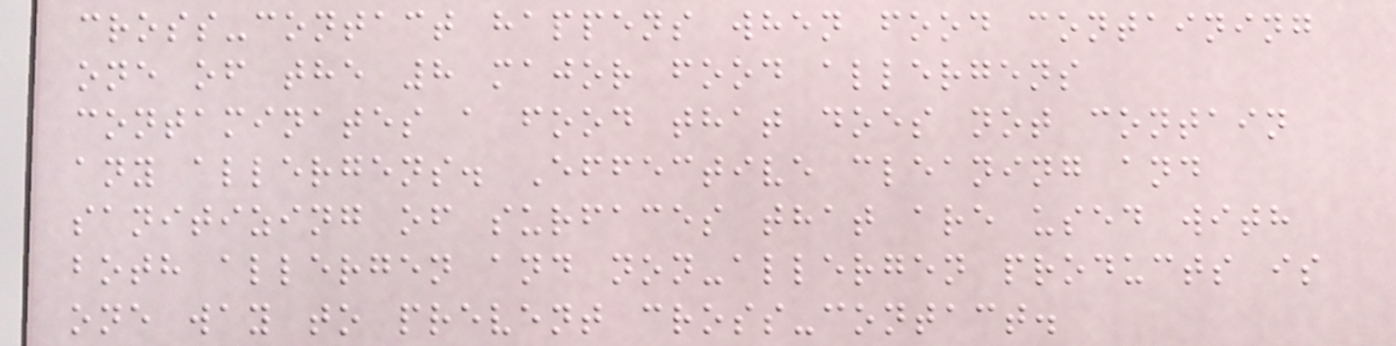cross-contact happens when food containing
one of the 8 major food allergens
contaminates a food that does not contain
any allergens. Effective cleaning and
sanitizing of surfaces that are used with
both allergen and non-allergen products is
one way to prevent cross-contact.
